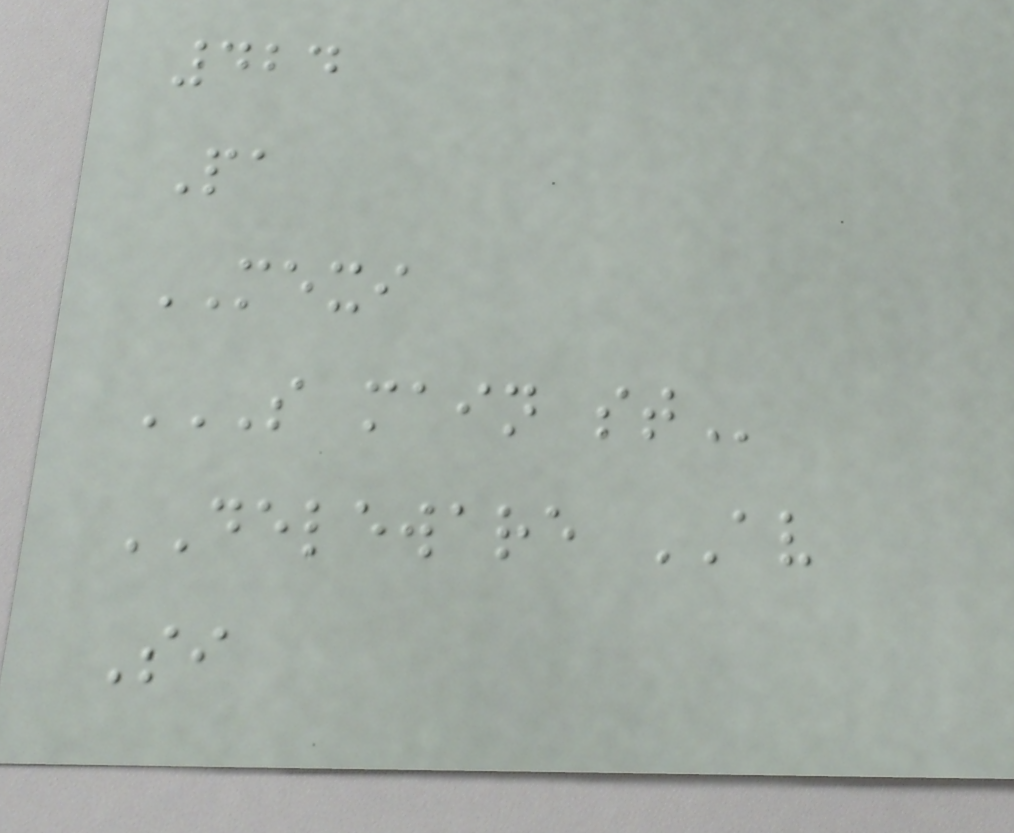424
Pa
MEXI
S MAIN ST
DELEWARE AV
Si
